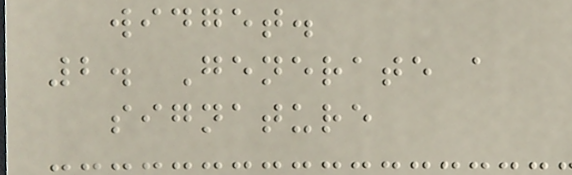widget.
2. Generate a
signature
